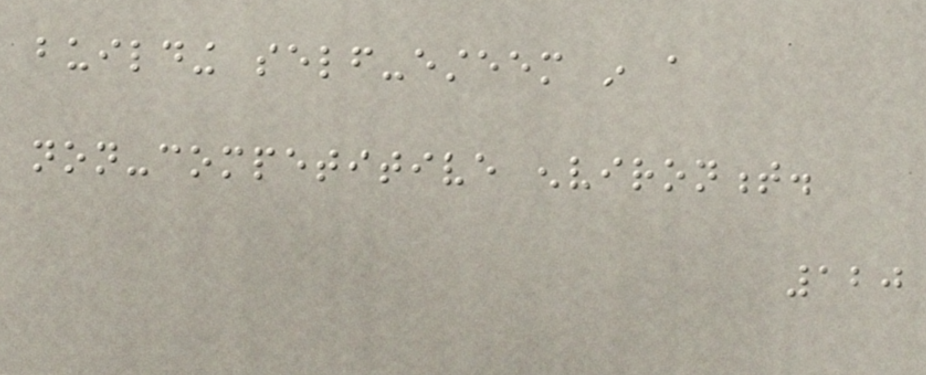building self-esteem in a
non-competitive environment.
120
